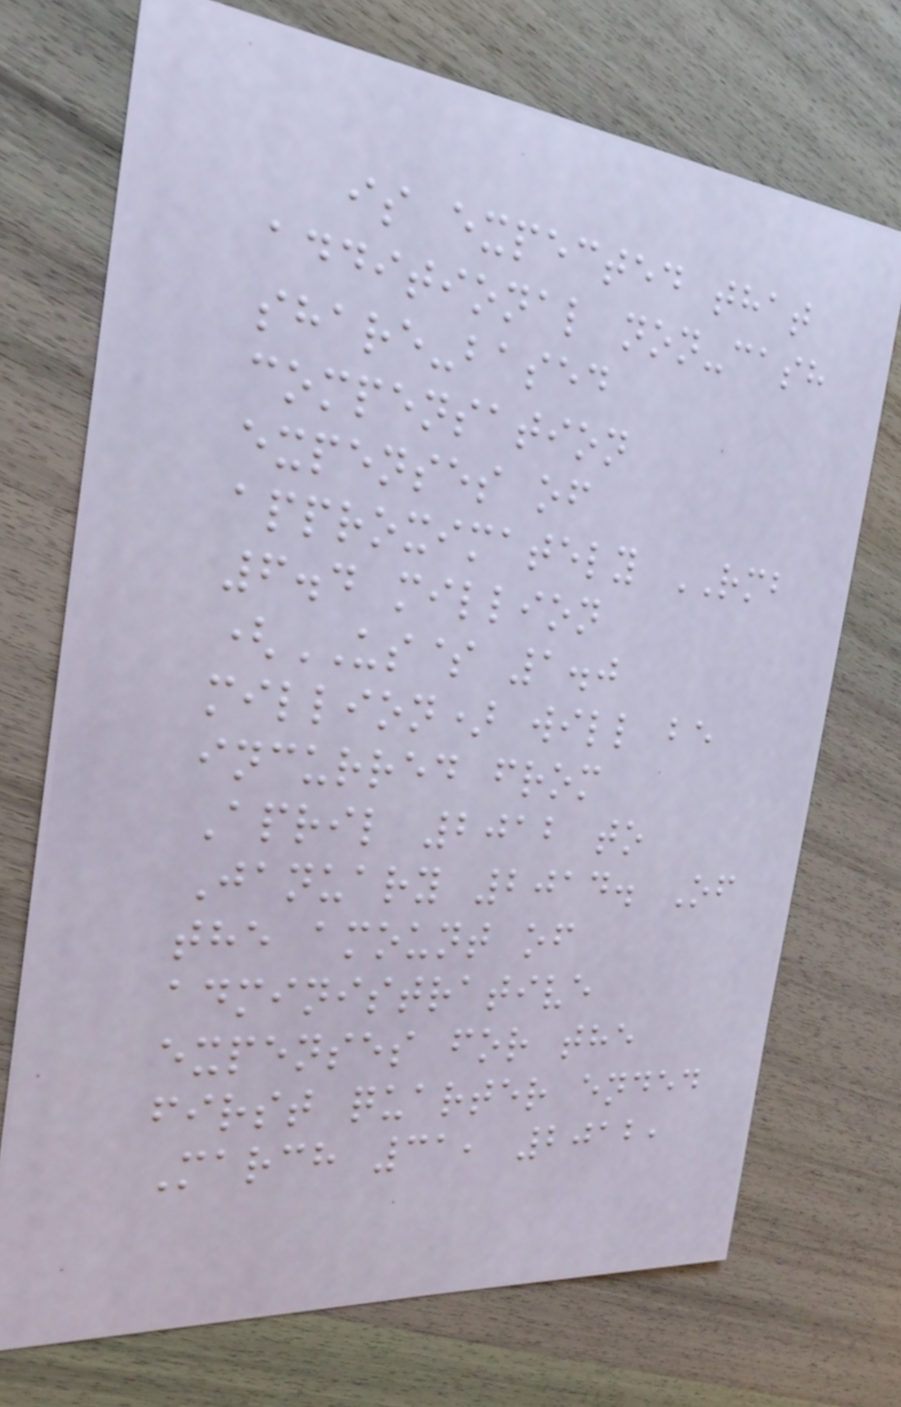is expected that
additional non-cash
share-based
compensation
expenses of
approximately RMB
6.4 million
(US$ 1.0
million) will be
incurred from
April 2012 to
January 2014. Of
the amount of
administrative
expenses for the
first quarter ended
March 31, 2012,
